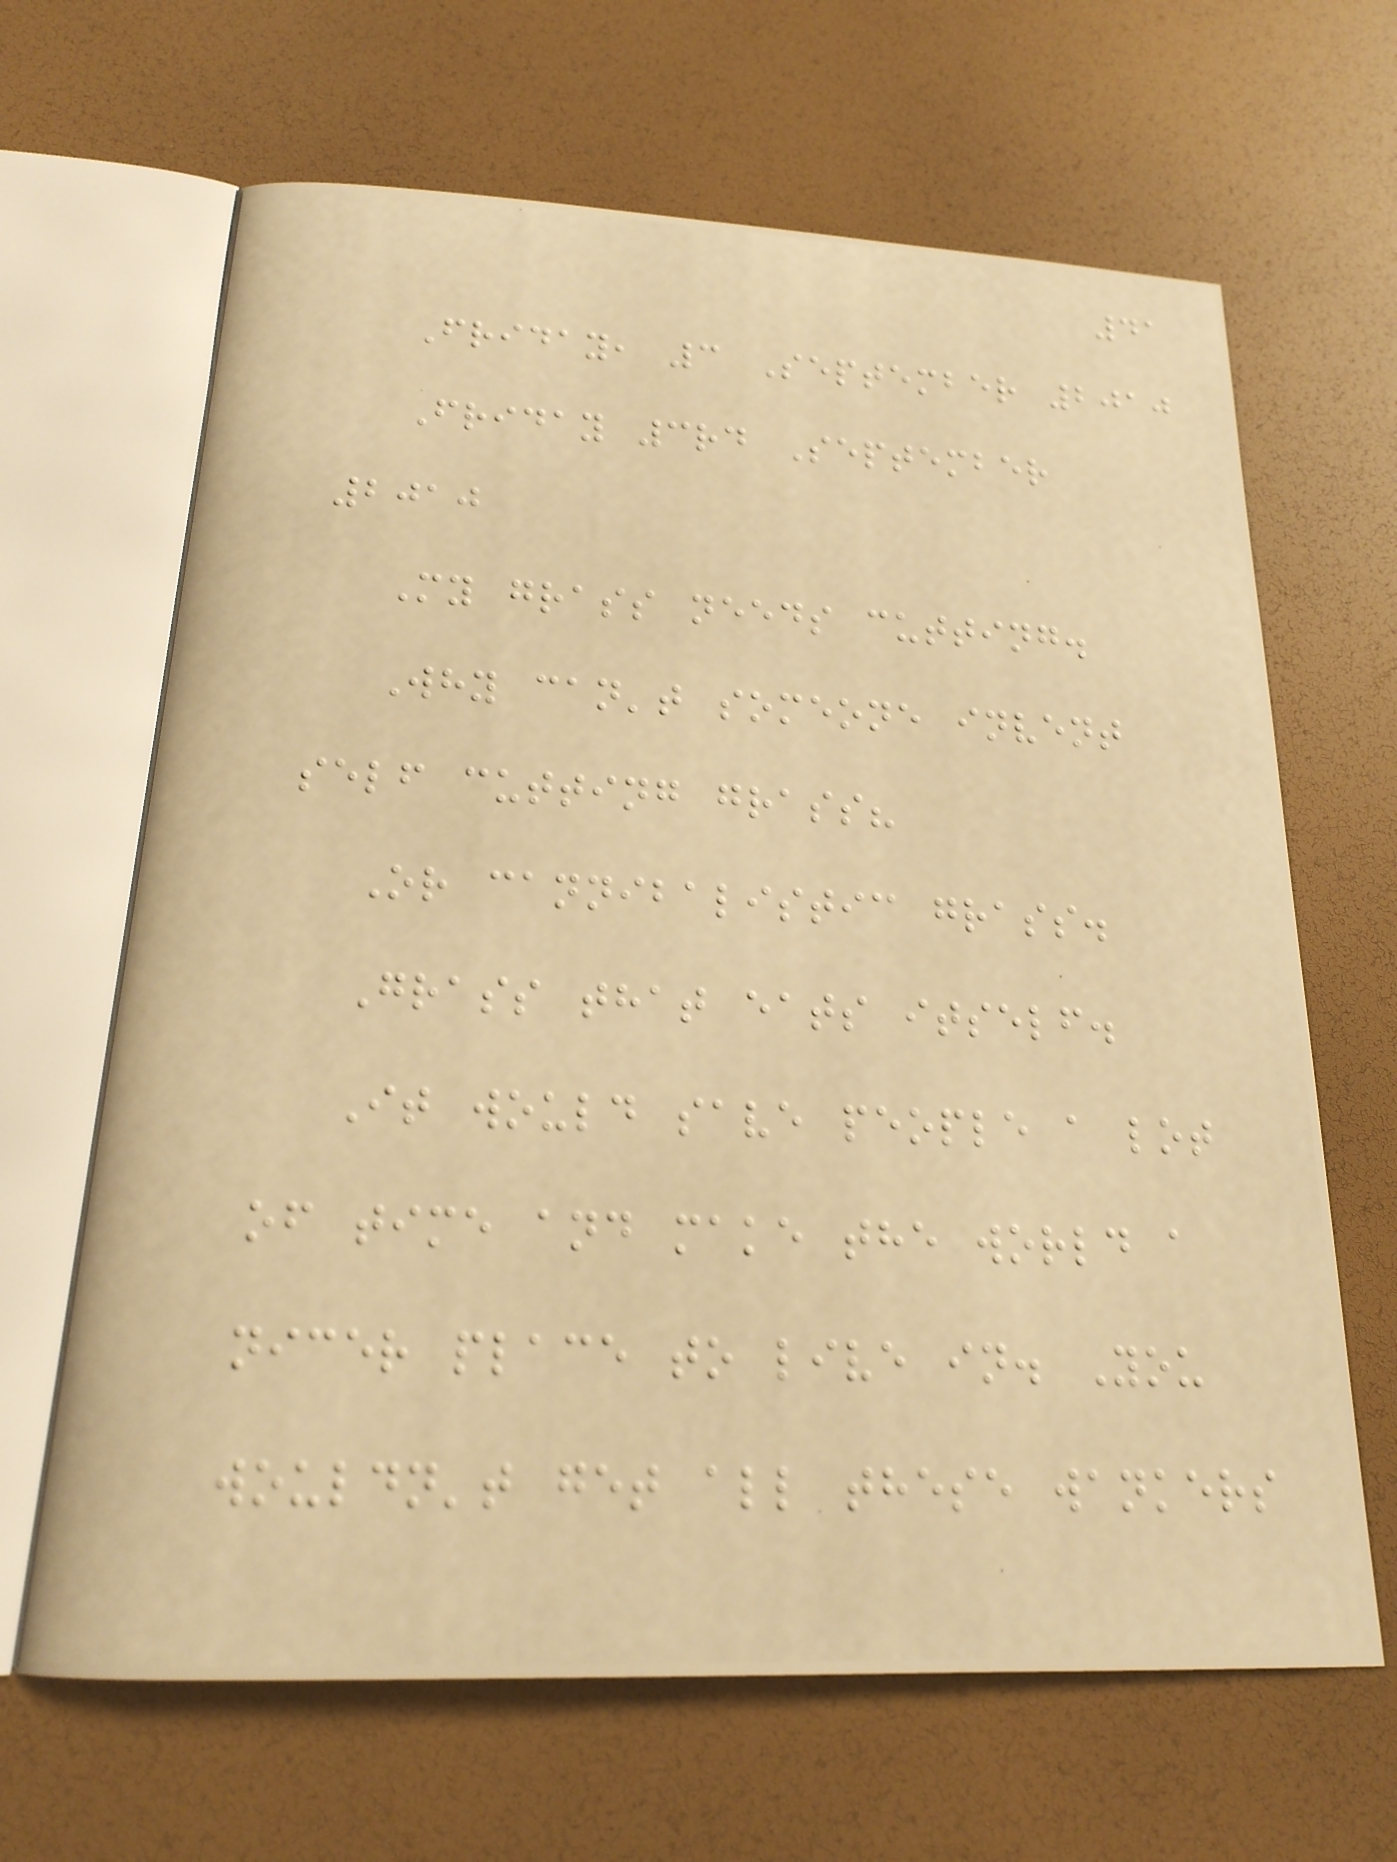41
Friday, 3 September 2010
Friday 3rd September
2010
My grass needs cutting.
Why can't someone invent
self cutting grass?
Or cannibalistic grass.
Grass that eats itself.
It would save people a lot
of time and make the world a
nicer place to live in. You
wouldn't get all these wankers
